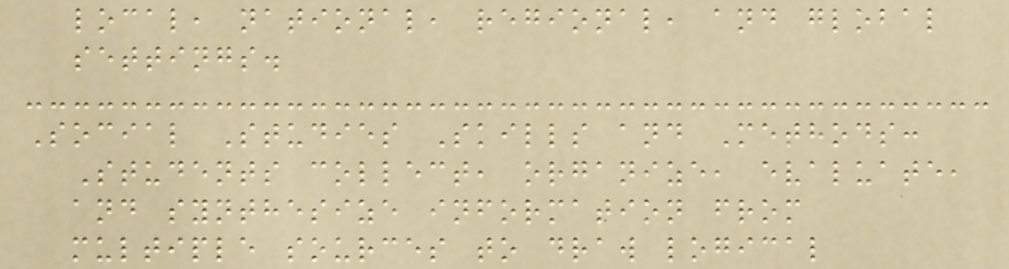local, national, regional, and global
settings.
Social Studies Skills and Methods:
Students collect, organize, evaluate,
and synthesize information from
multiple sources to draw logical
